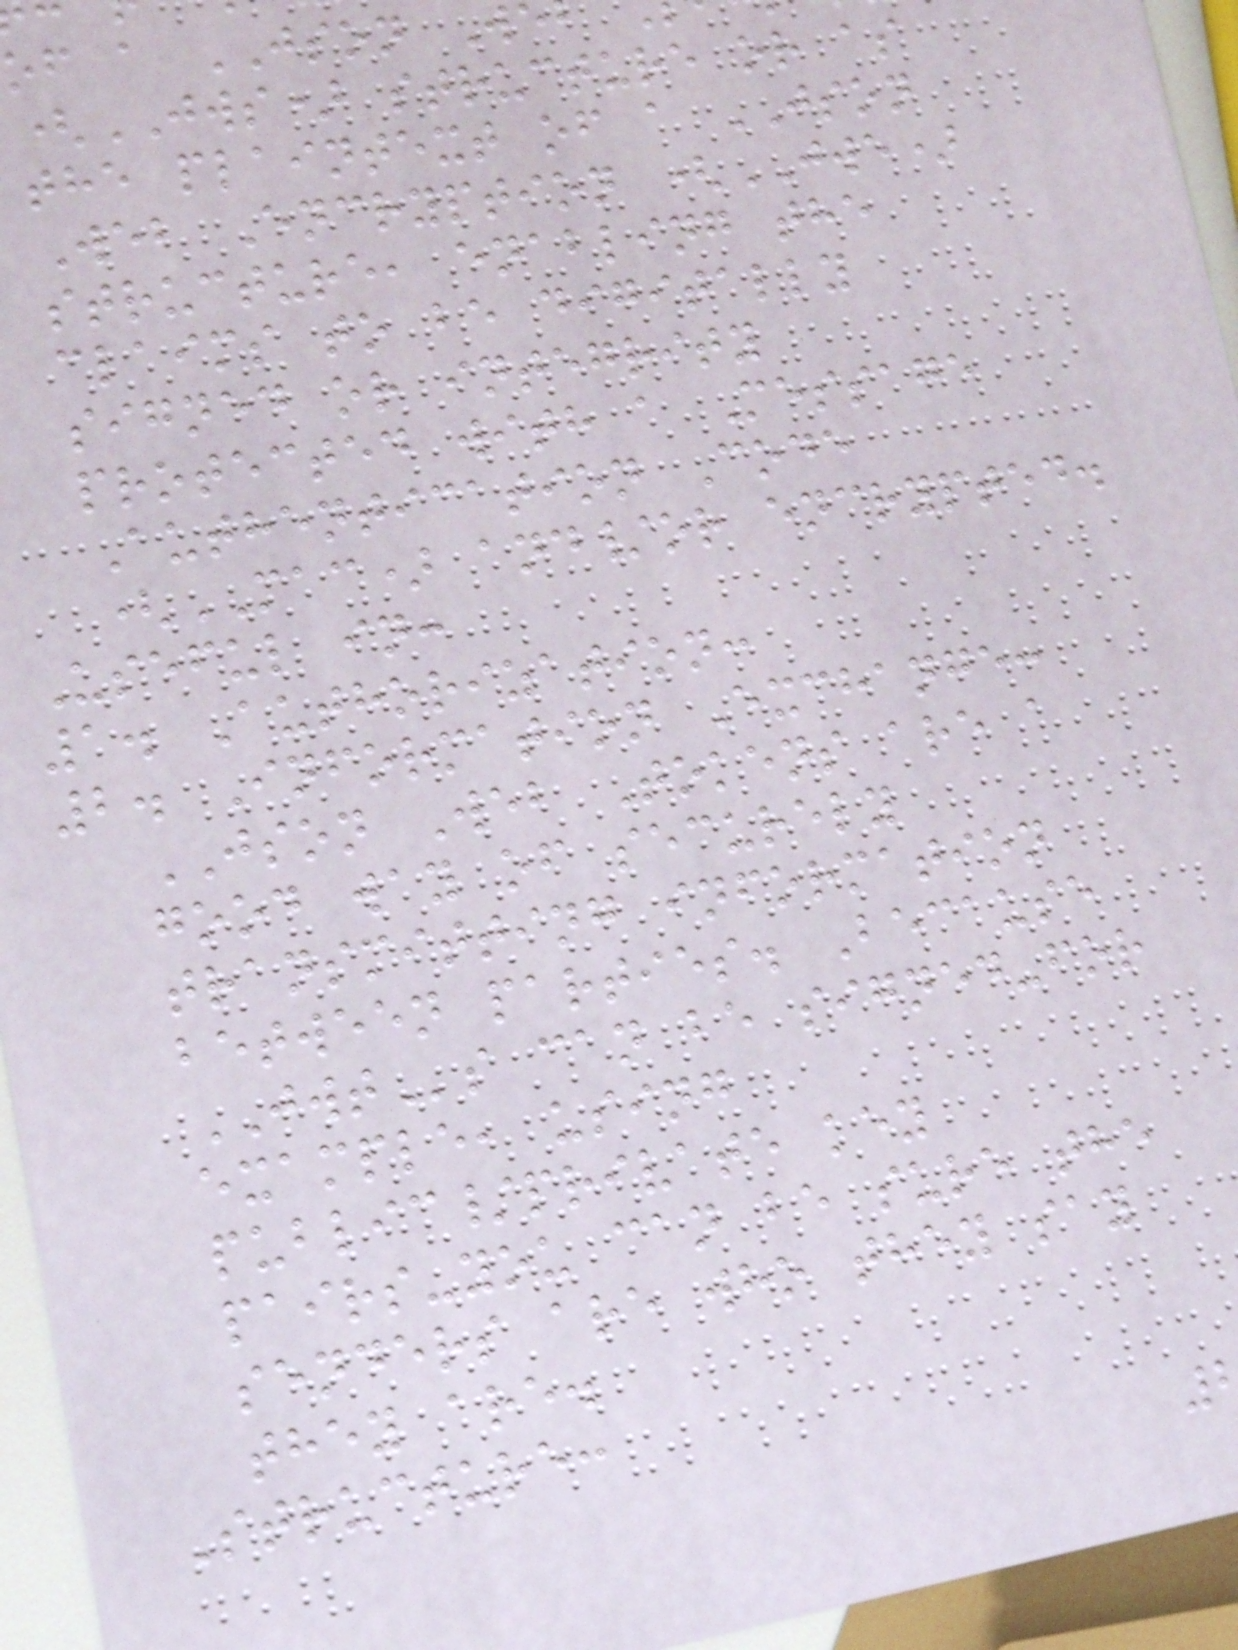of a JSON We
(JWS) structure or as
the plaintext of a JSON
Web Encryption (JWE)
structure, enabling the
claims to be digitally
signed or integrity
protected with a Message
Authentication Code
(MAC) and/or encrypted.
Useful in:
1. Authorization:
2. Information Exchange:
JSON Web Tokens are a
good way of securely
transmitting information
between parties. Because
JWTs can be signed-for
example, using
public/private key
pairs-you can be sure the
senders are who they say
they are.
Structure:
